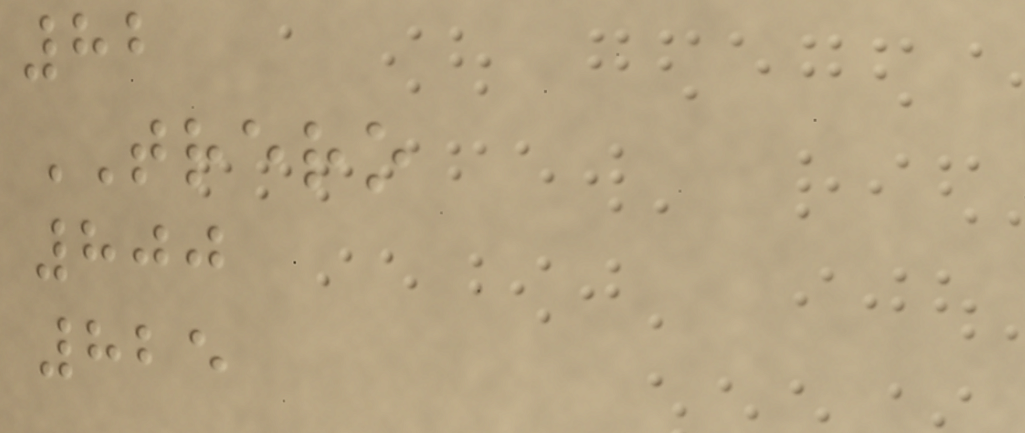82
TRERO
800
825
